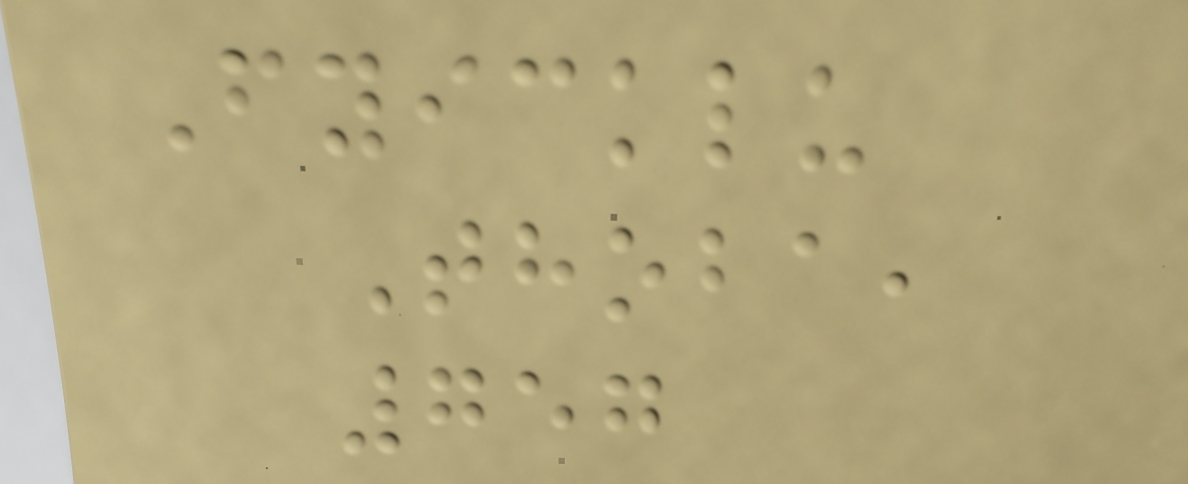Fyicklu
Thoba,
757
